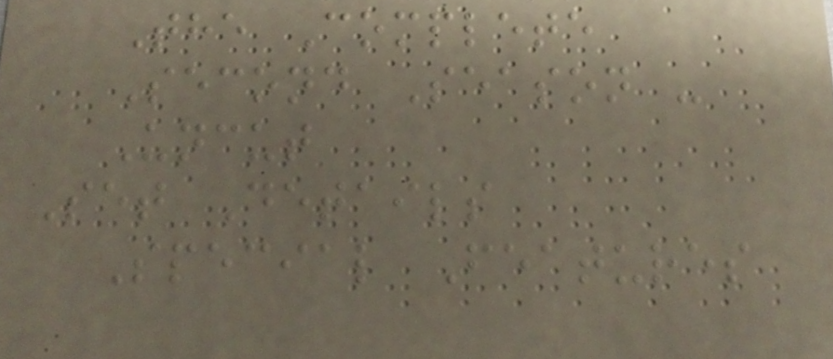The Complete
Second Season -
Uncut
Set Details
Special Features
